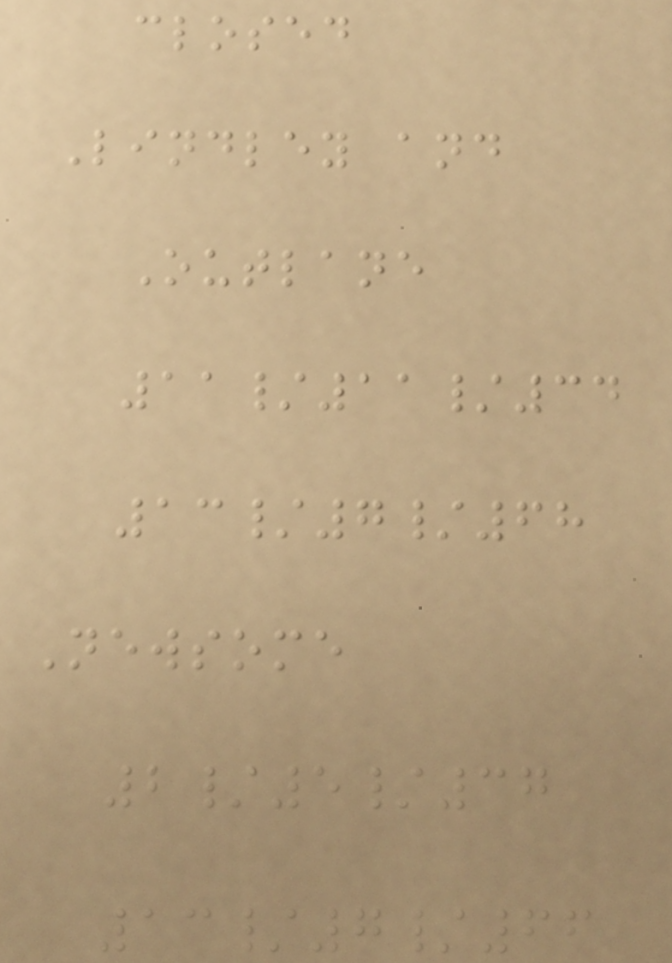closed
Lindley and
Outlane
11/11/34
13/7/68
Newsome
2/5/37
13/7/66
